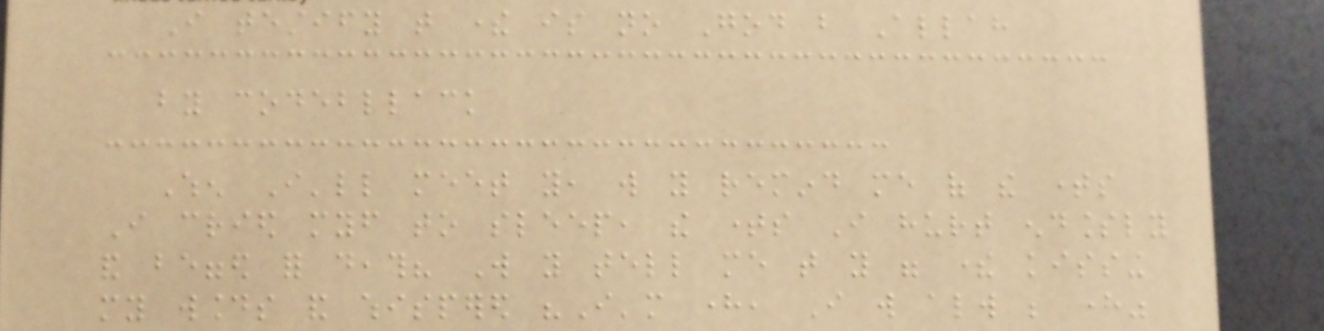I testify that there is no God but Allah
by codebllack
When I'll meet you, will you remind me of the times
I cried myself to sleep, the times I hurt endlessly
and begged for death? Will you tell me that you were there kissing
my wounds and whispered "I'm here, I will always be here"
